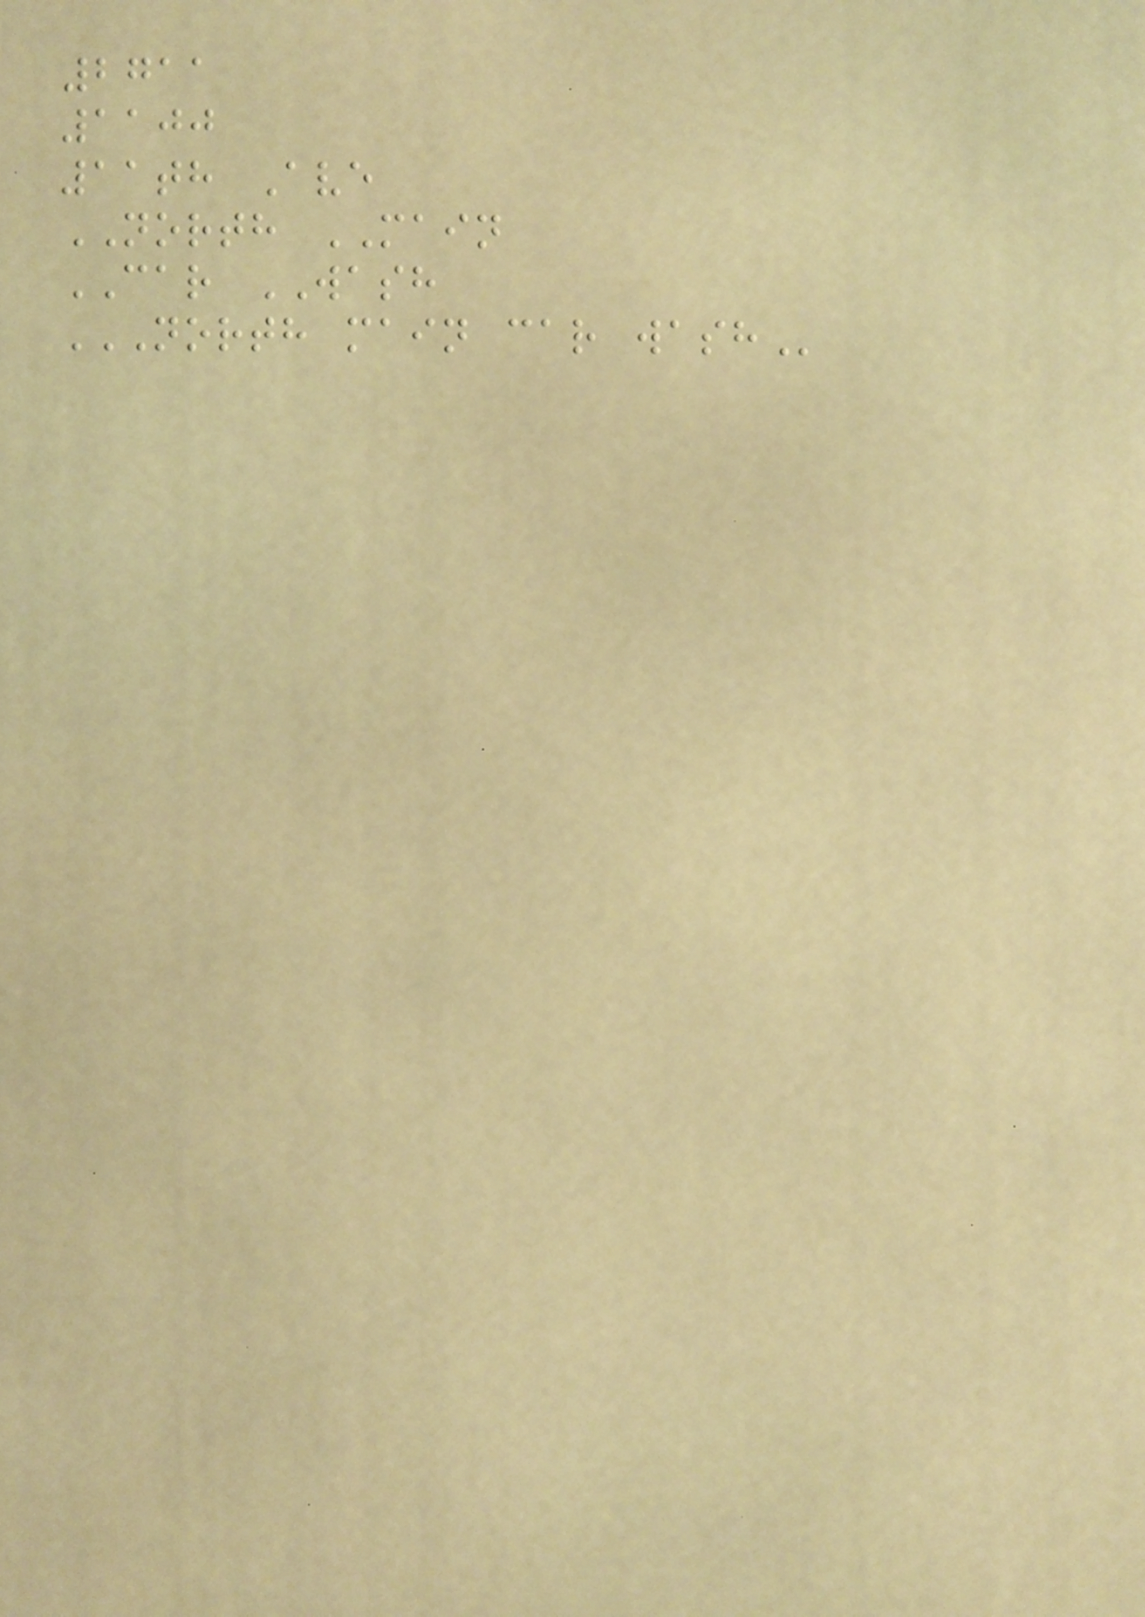2711
1100
11th Ave
NORTH MAIN
CAR WASH
NORTH MAIN CAR WASH
